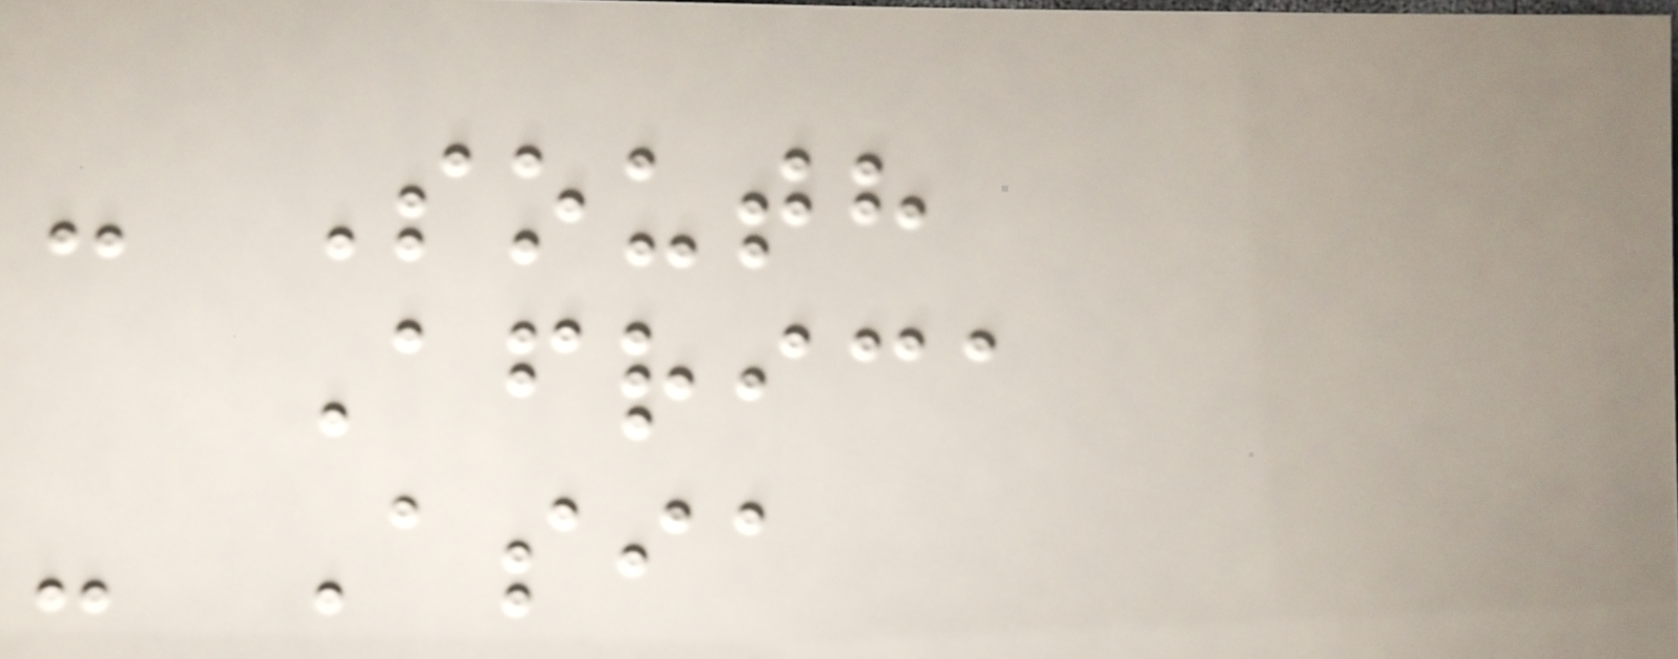- South
Africa
- Asia
